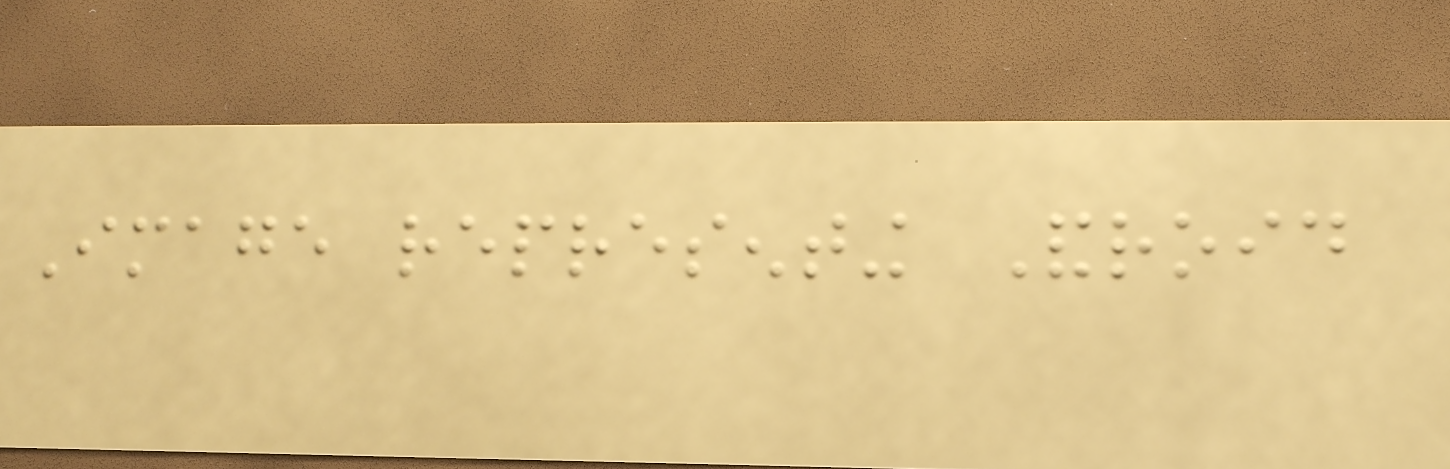Image representing Android
